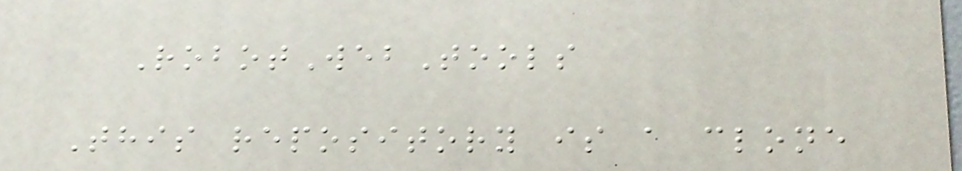RobotWebTools
This repository is a clone
